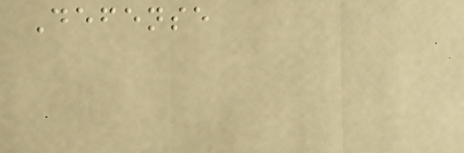Defense
